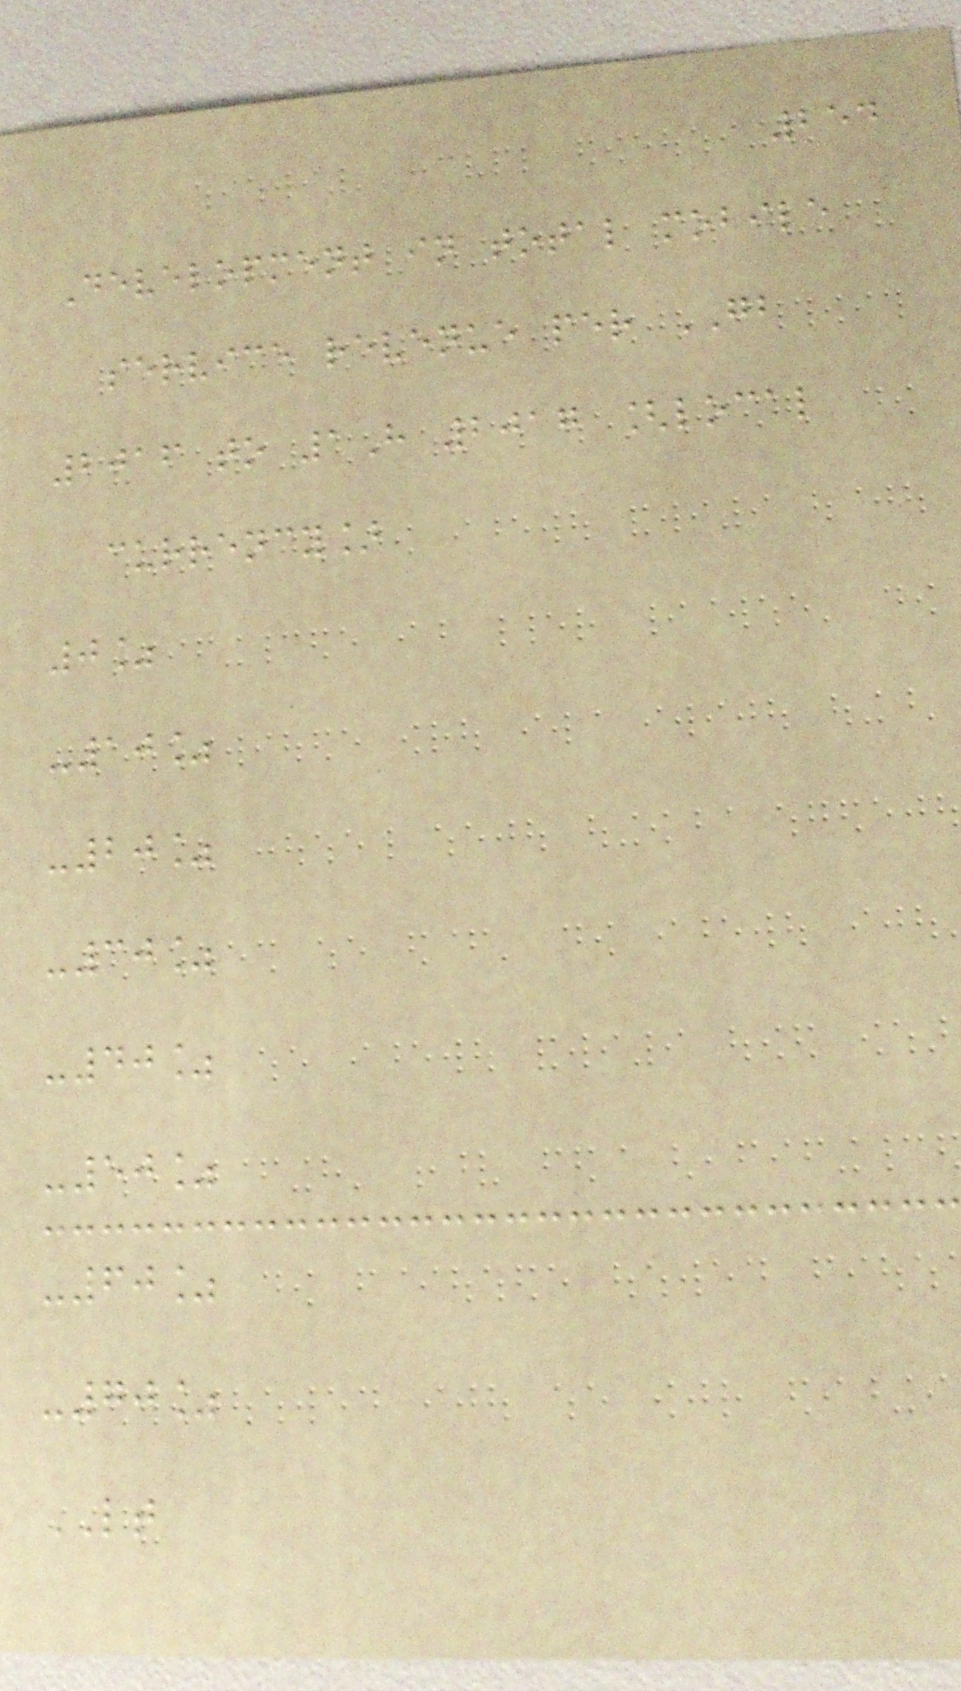254
Development in total mobile
service revenue per GB
2016 to 1H 2017 [local
currency]
0%
-10%
-20%
-30%
-40%
-50%
-60%
-70%
LT
